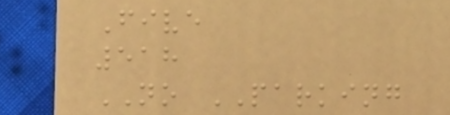Five
518
NO PARKING
